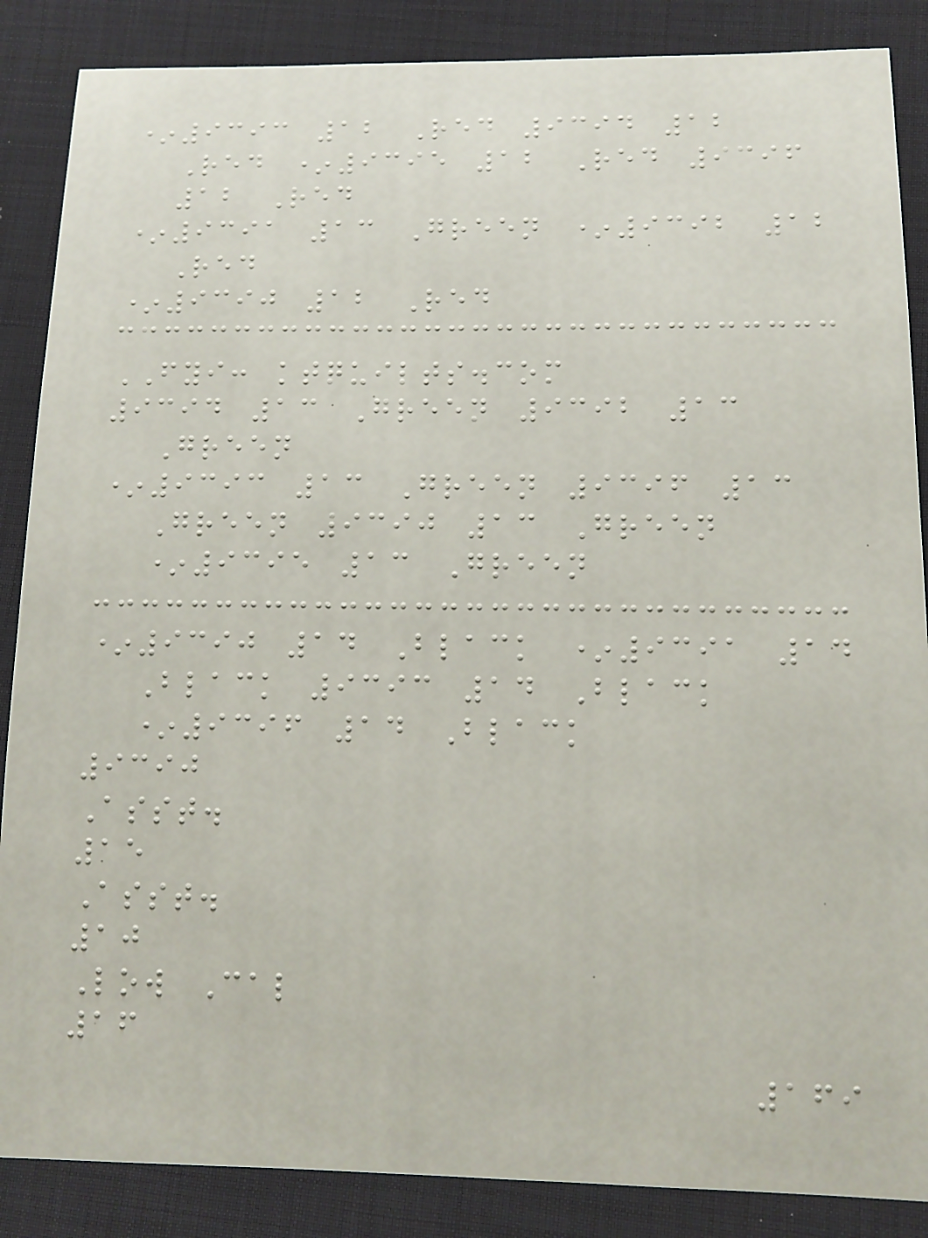*9393 12 Red 9394 12
Red *9395 12 Red 9396
12 Red
*9391 13 Green *9392 12
Red
*9390 12 Red
FYI: ktquilts.com
9394 13 Green 9392 13
Green
*9393 13 Green 9396 13
Green 9390 13 Green
*9395 13 Green
*9390 14 Black *9391 14
Black 9393 14 Black
*9396 14 Black
9390
Asst.
15
Asst.
10
Low Cal
16
169
